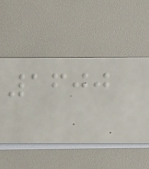1600
